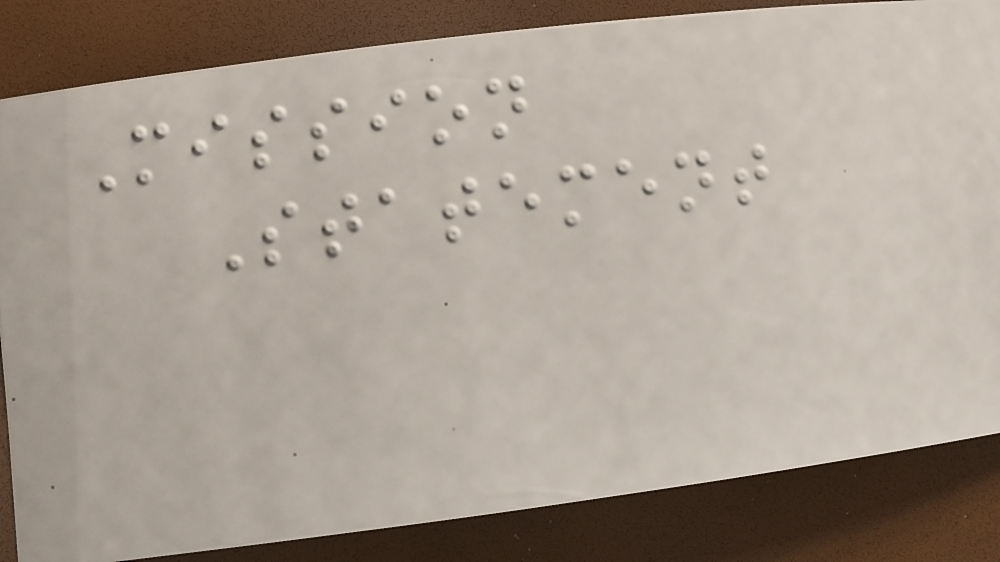Mission
Statement
